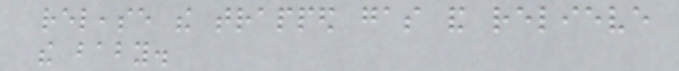release the trapped gas and relieve
the baby.
